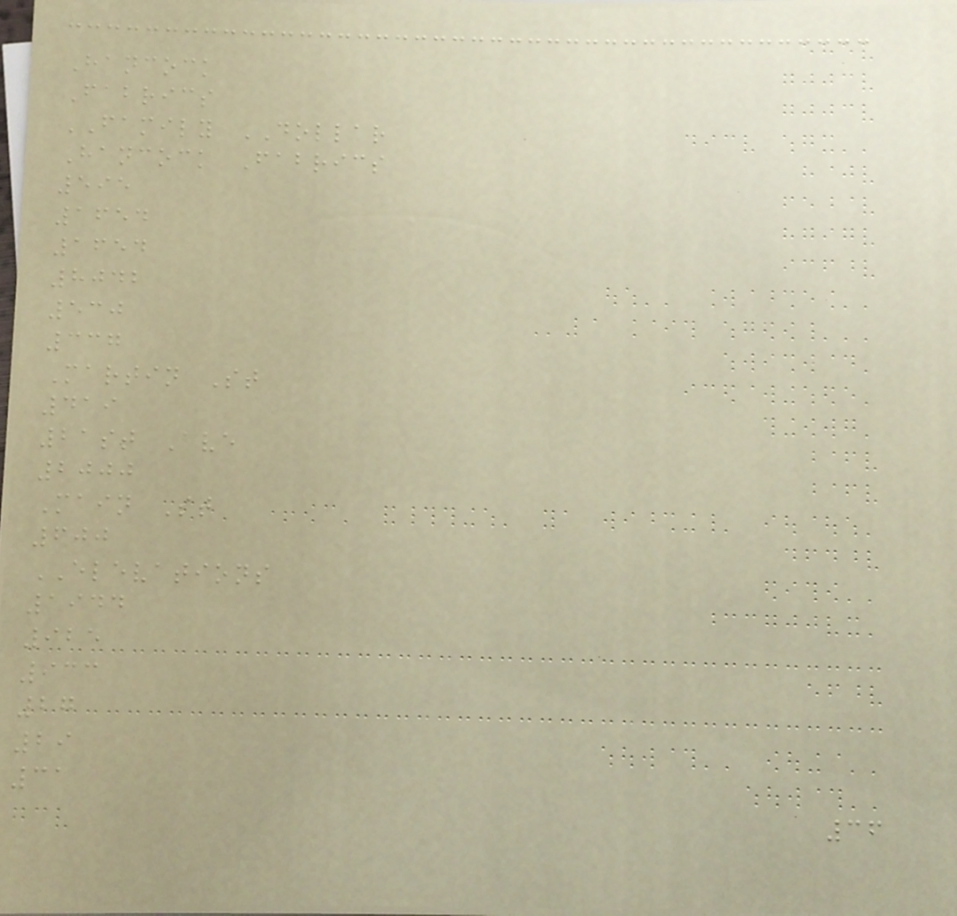Hancock
Fabrics
FAMILY DOLLAR
Hancock Fabrics
595
1654
1654
8042
530
337
Martin St
419
21st Ave
2000
Main St
600
ELEVATIONS
1944
925
933
27
29
31
36
